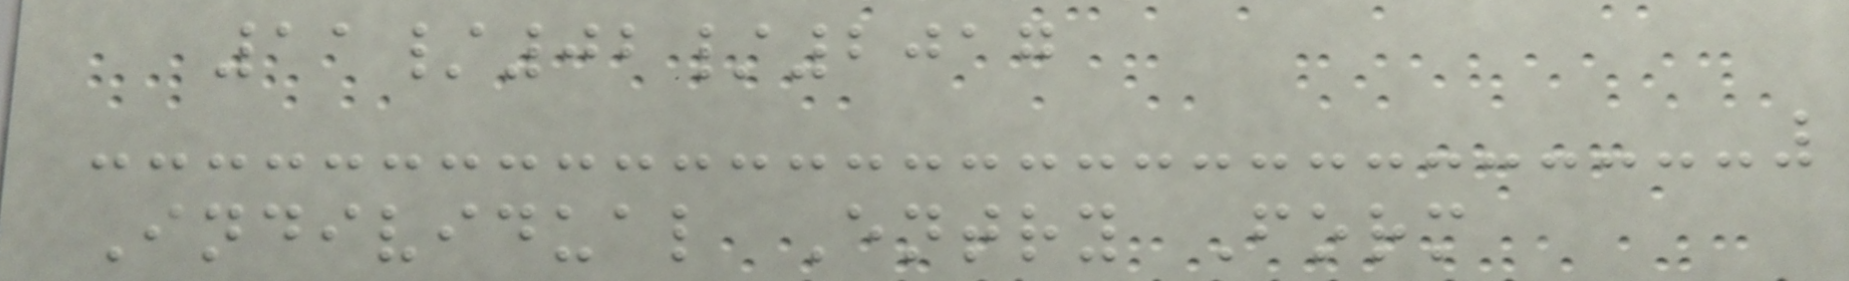11/02/2017
Individual Entry Form
